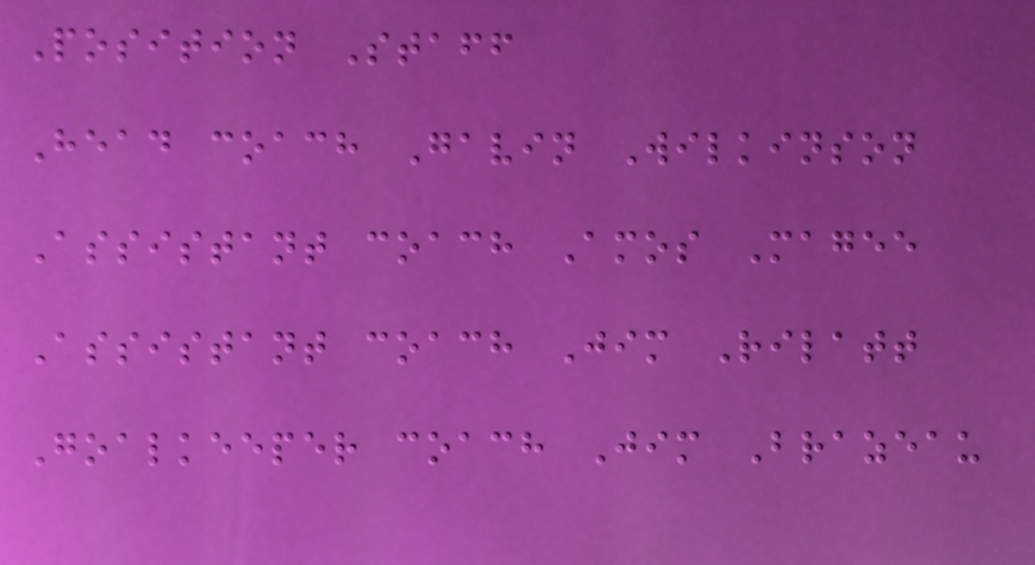Position Staff
Head coach Gavin Wilkinson
Assistant coach Amos Magee
Assistant coach Jim Rilatt
Goalkeeper coach Jim Brazeau
